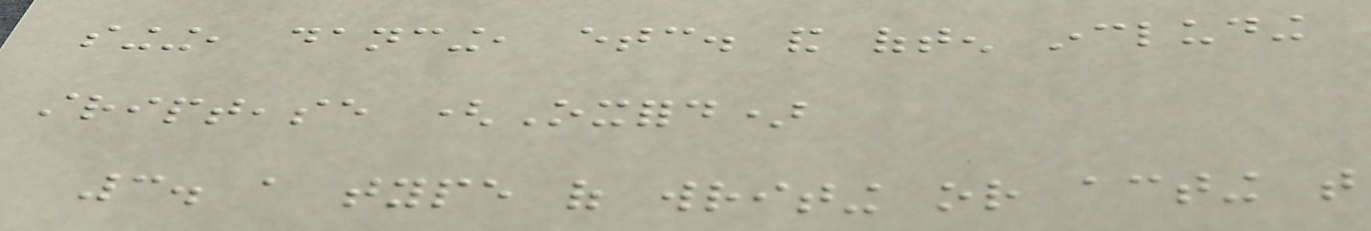singing, dancing, etc. and often including
striptease (Oxford)
3. a type of writing or acting that
